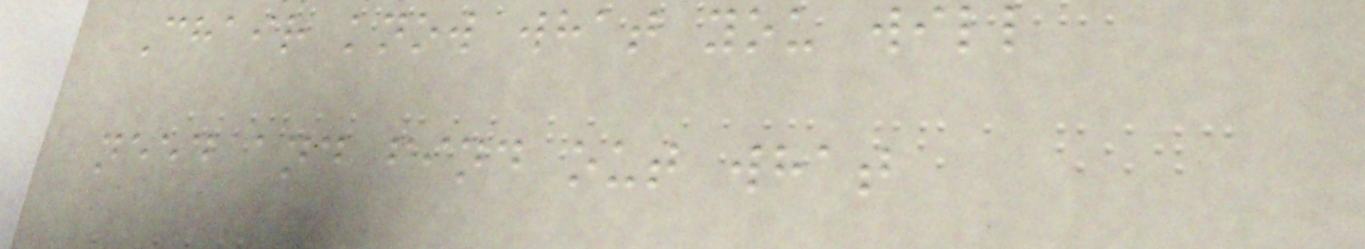Chair know what you will
need and find out what
